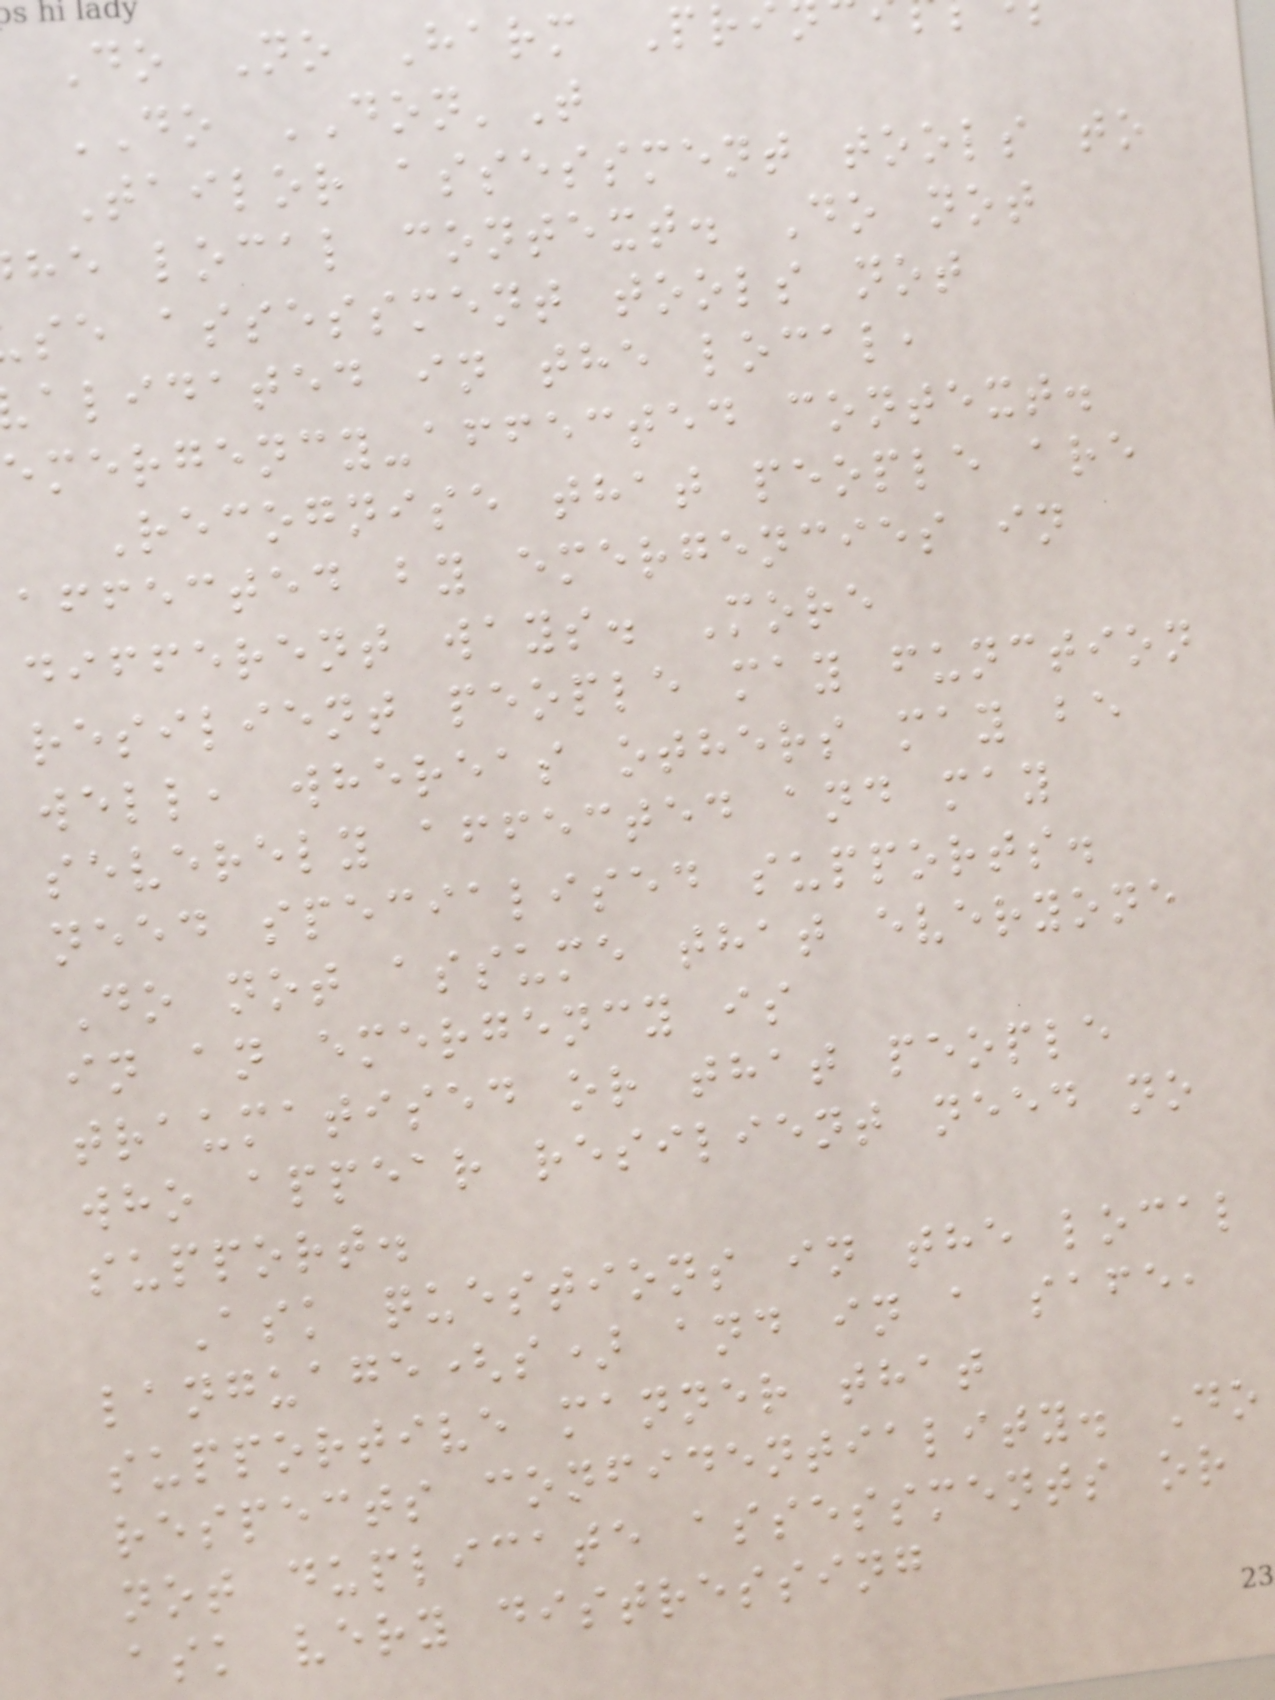Do No Harm Pr
DO DON'T
Tailor assessment tools to
he local context. Do not
se assessment tools not
alidated in the local,
emergency-affected context.
Recognise that people are
affected by emergencies in
different ways. More
resilient people may function
well, whereas others may be
severely affected and may
need specialised supports.
Do not assume that everyone
in an emergency is
traumatised or that people
who appear resilient need no
support.
Ask questions in the local
language(s) and in a safe,
supportive manner that
respects confidentiality. Do
not duplicate assessments or
ask very distressing
